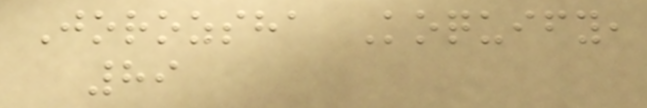Jorozsha Koquify,
89
